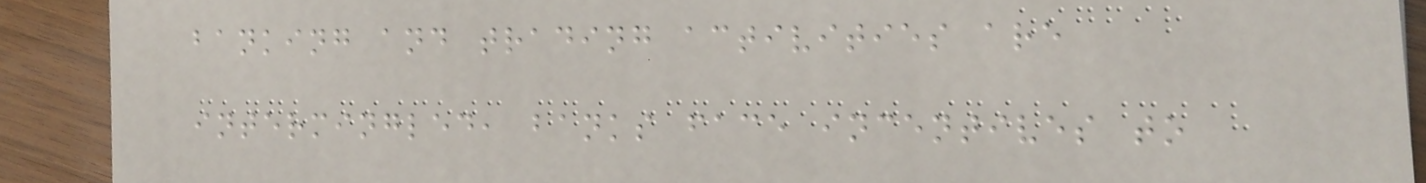banking and trading activities are
intermingled, banks face incentives to
